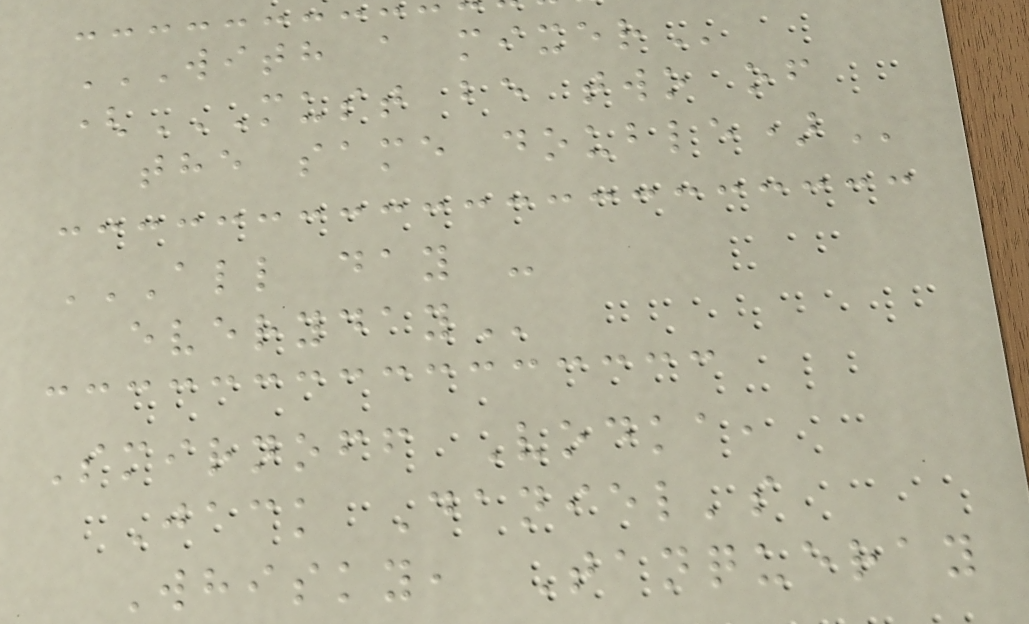WITH A MIXER
(MUST BE TWO OF
THE SAME DOUBLE)
ALL DAY -
EVERYDAY
Smirnoff Vodka,
Jack Daniel's
Whisky, Tanqueray
